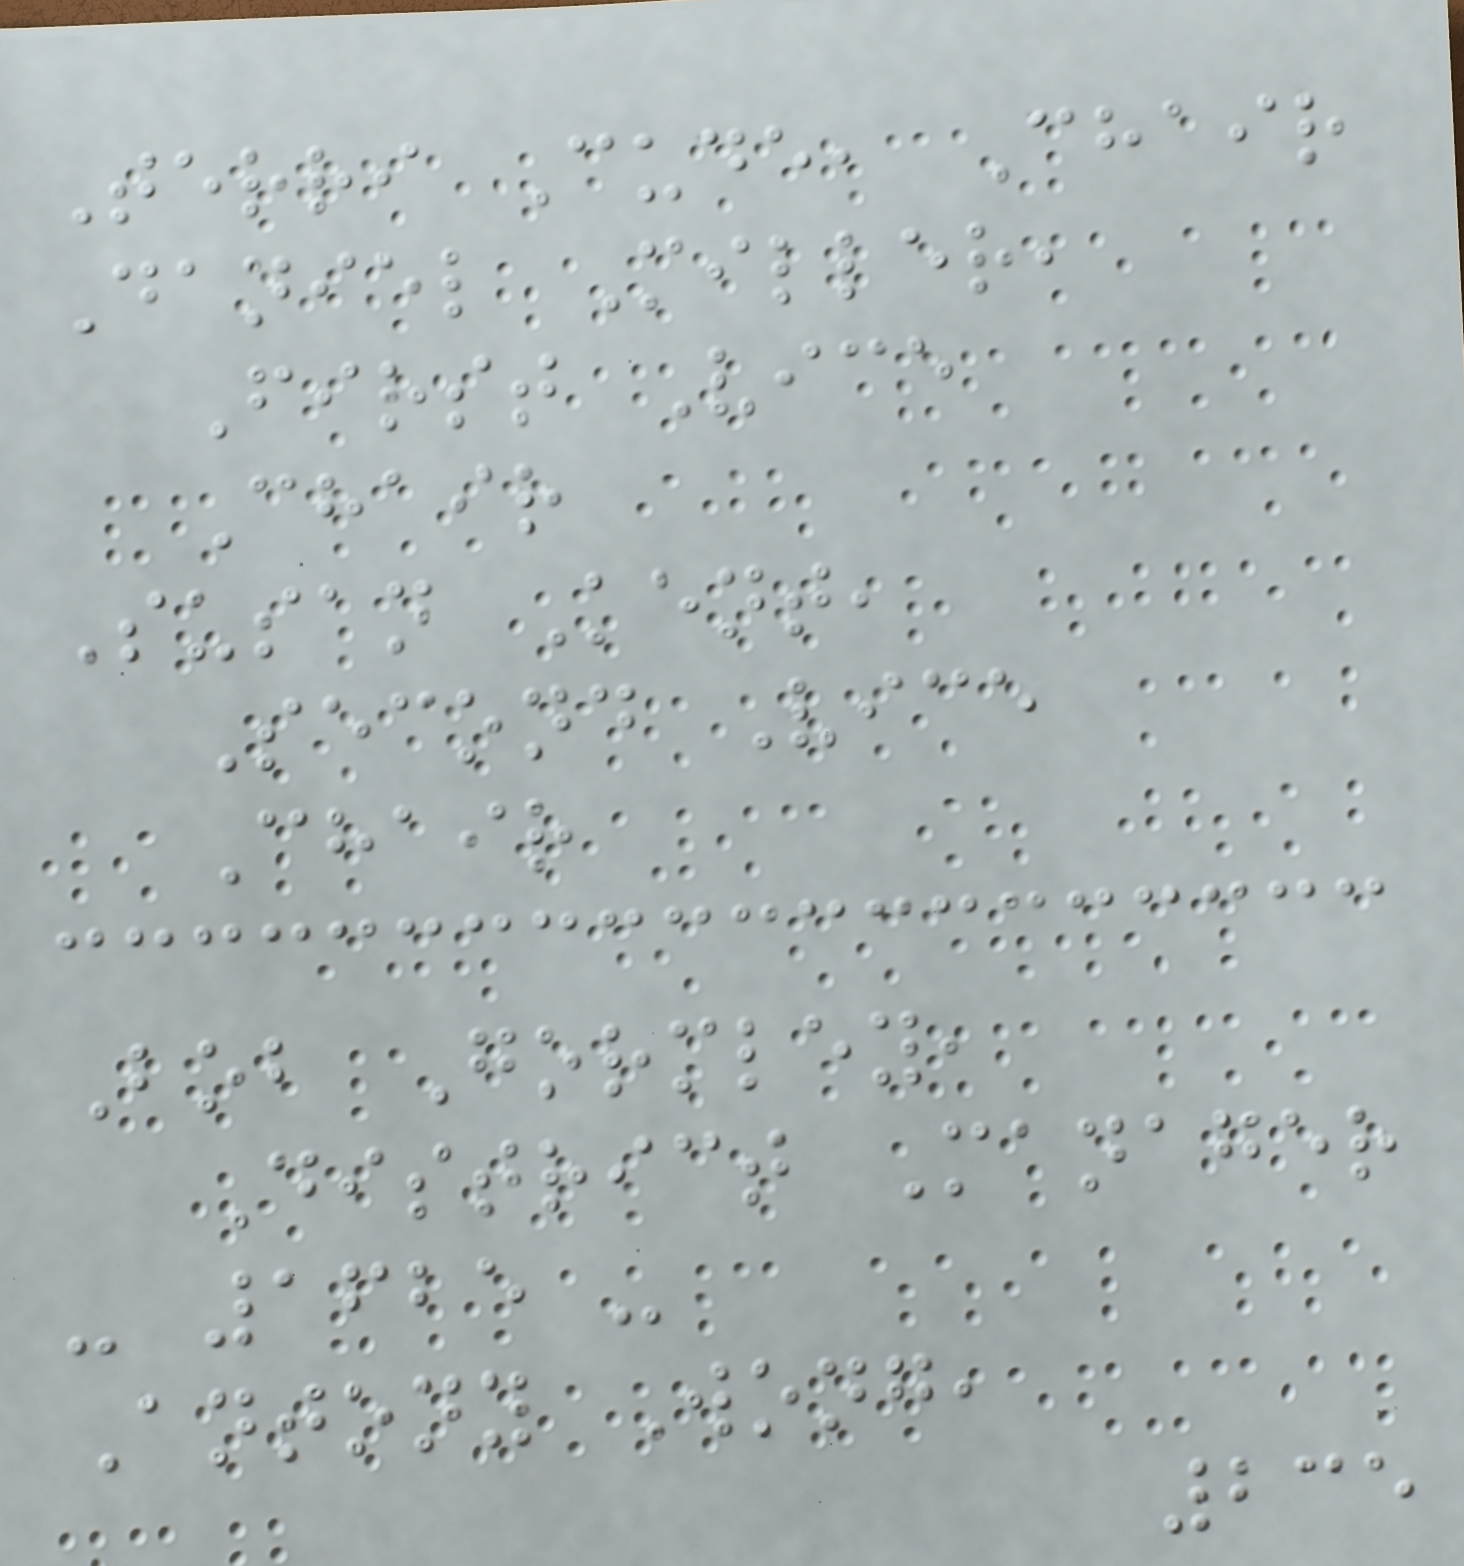Terri Cude, Chair
Daniel Miller,
First Vice
Chair
Susan Kent,
Second Vice
Chair
Bob Gormley,
District Manager
- 1625 -
Antony Wong,
235
